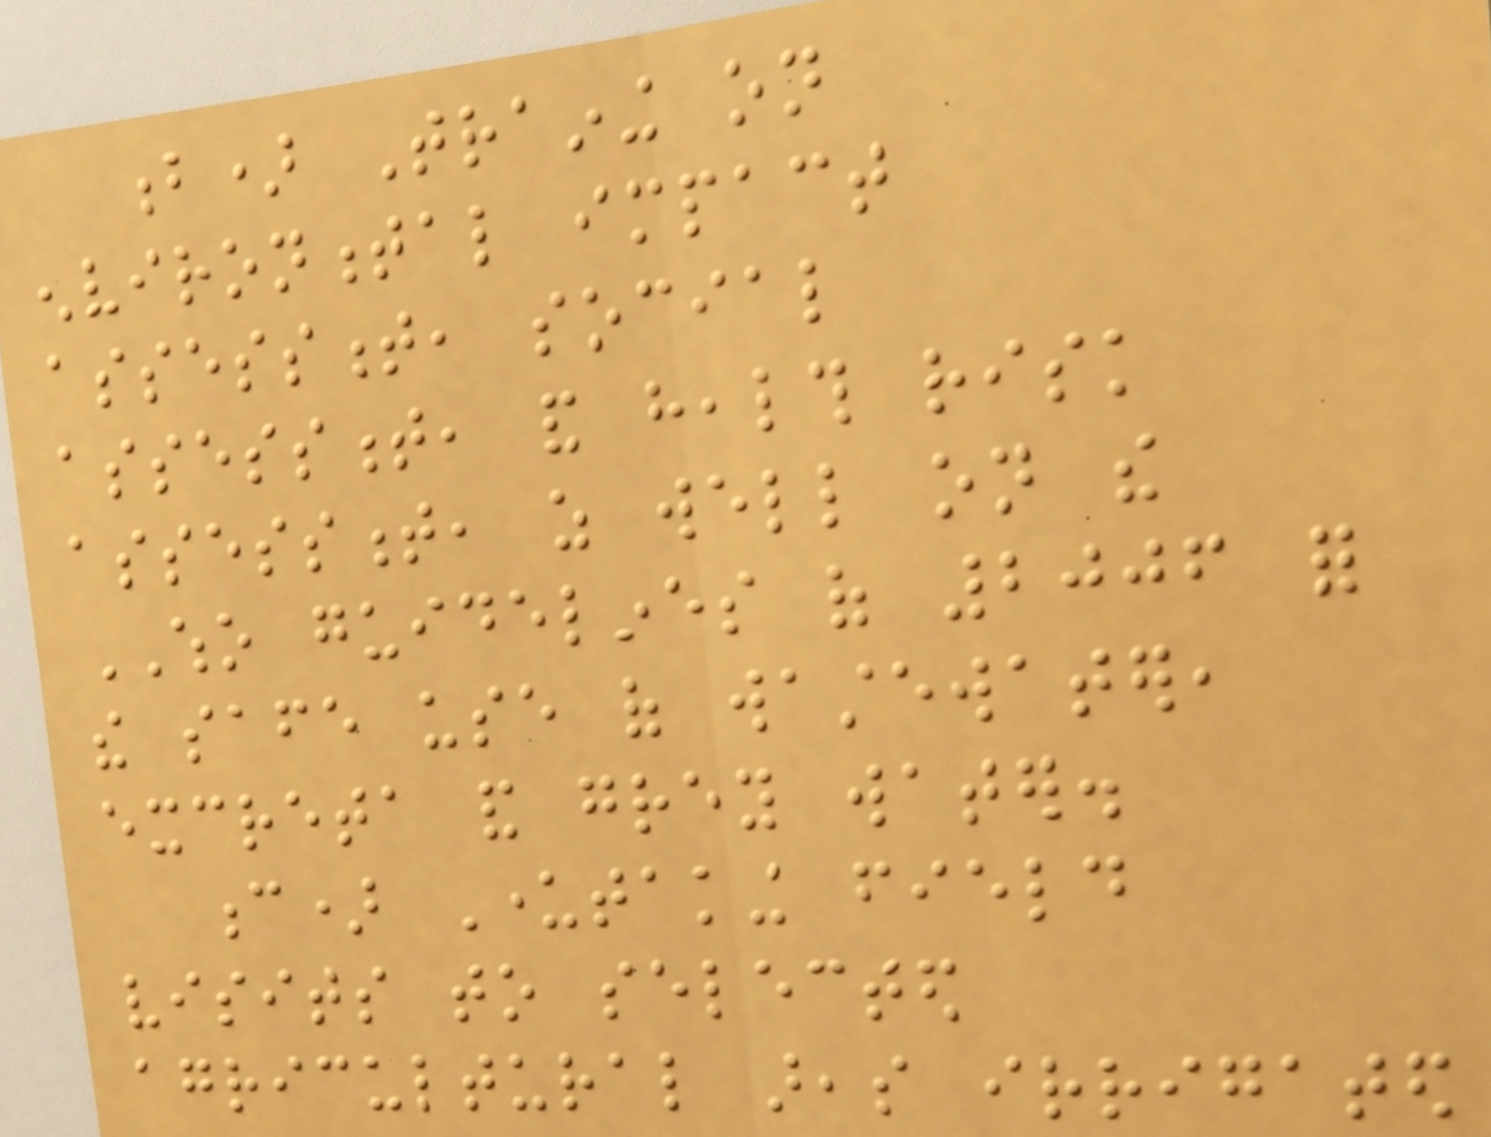b) Training on
environmental impact
assessment, social
assessment, and health risk
assessment, as well on the
WHO guidelines of 2006 for
the safe use of wastewater,
excreta and grey water.
c) Undertaking field
visits to selected
agricultural areas irrigated
